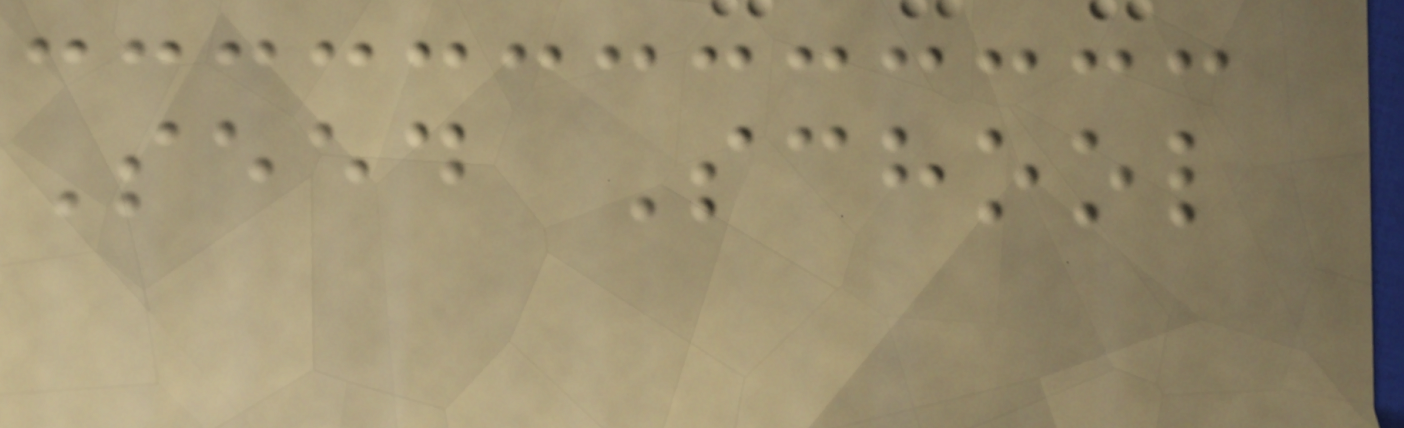Seed School
